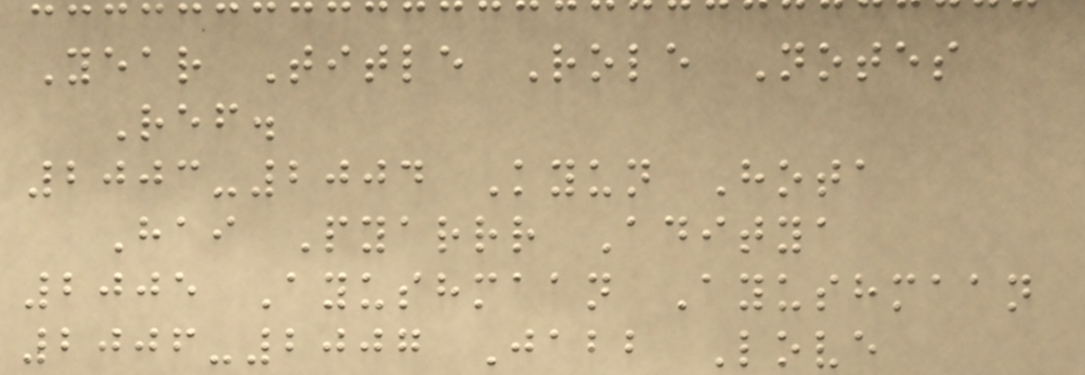Year Title Role Notes
Ref.
2003-2004 Kyun Hota
Hai Pyarrr Aditya
2005 Ayushmaan Ayushmaan
2006-2007 Jabb Love
